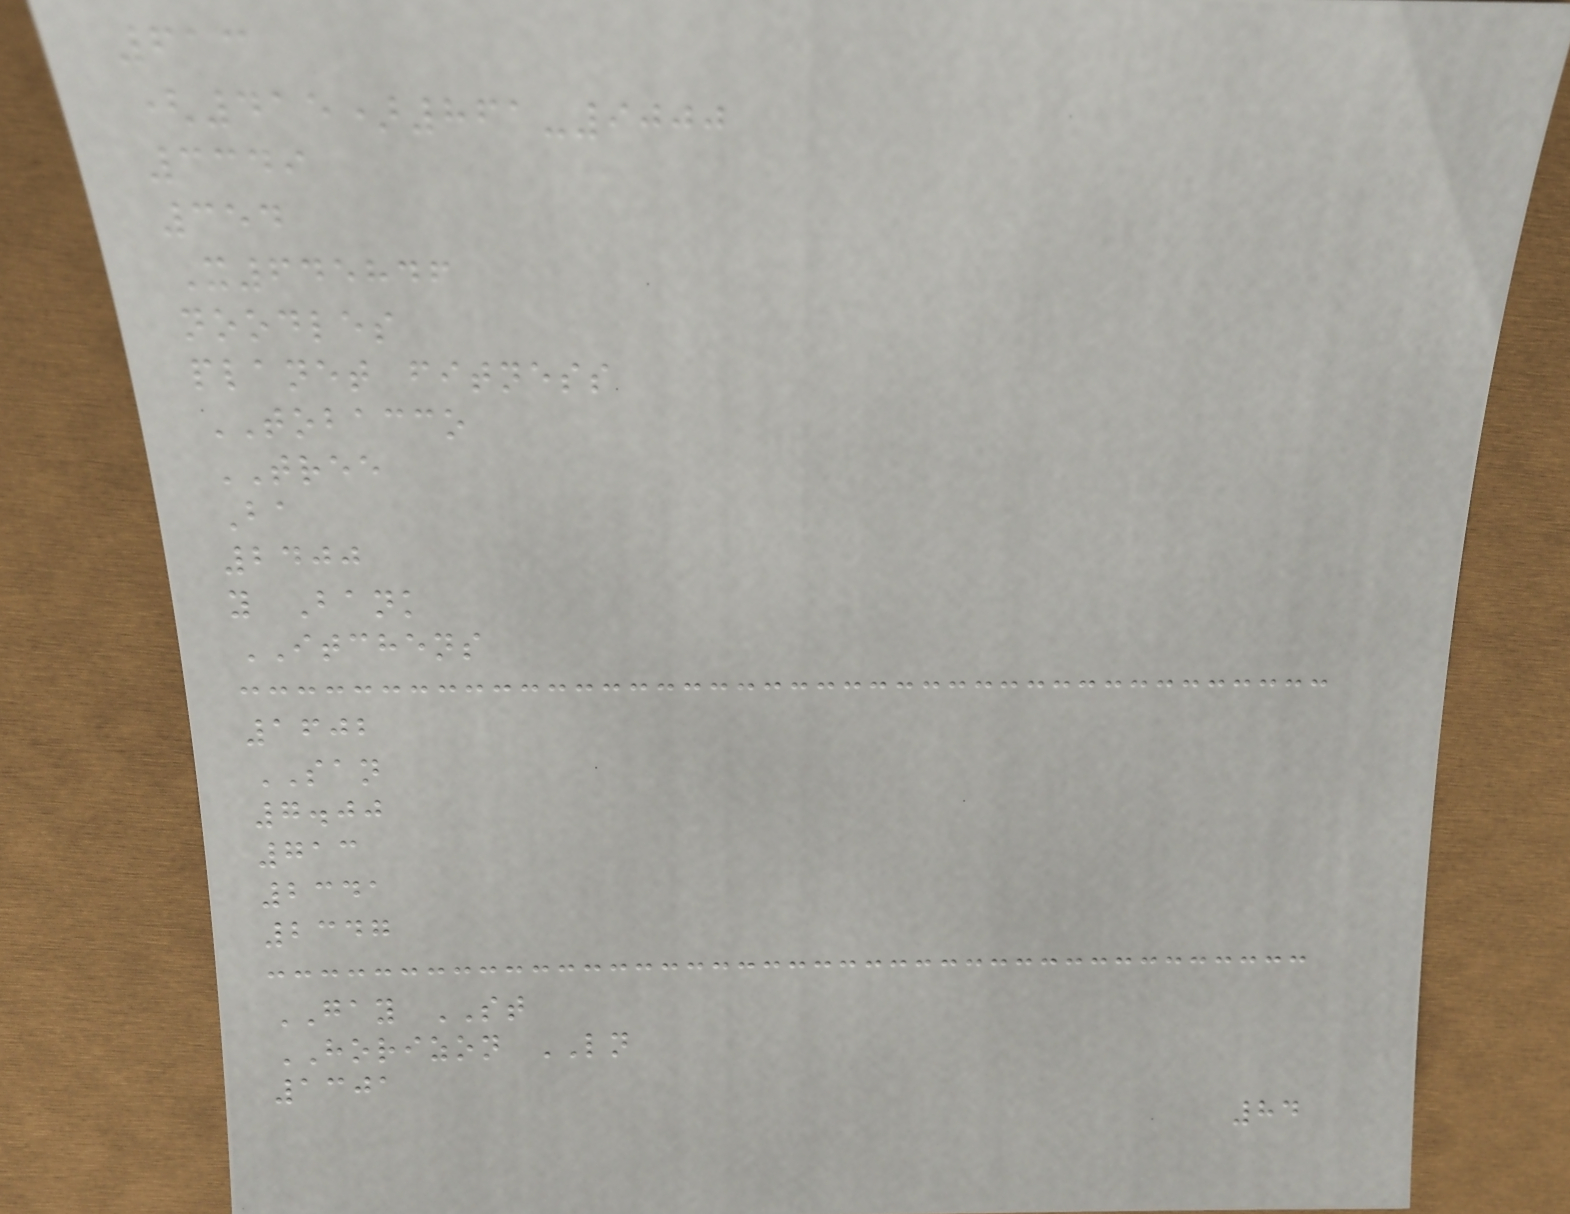613
(415)861-9000
3349
354
X645846
noodles
planet fitness
TOBACCO
TREE
Ba
2400
y Bank
ITCHENS
1602
SAN
7.00
713
2341
2347
GAY ST
HORIZON LN
1301
84
